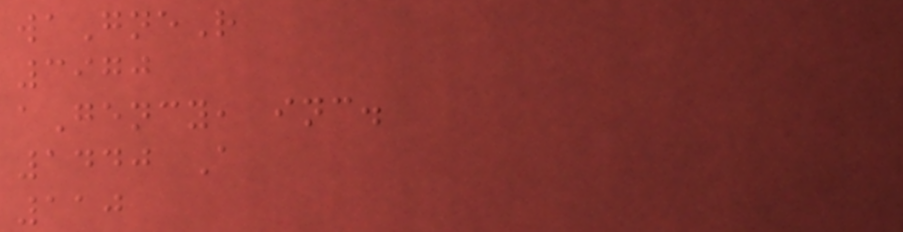waGneR
3970
aGency, inc.
1440 A
110
